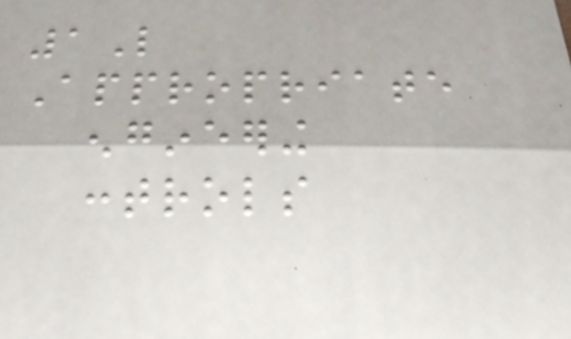1L
Appropriate
engineering
controls
